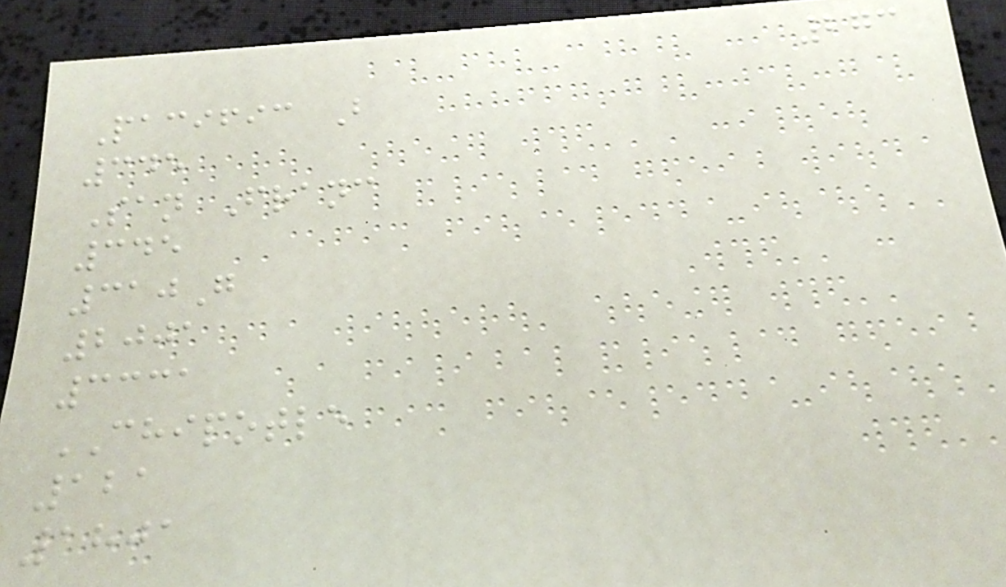273
Pacific B
345
San Franc
345
310G
2001
3331
CHIPOTLE
121
1801
